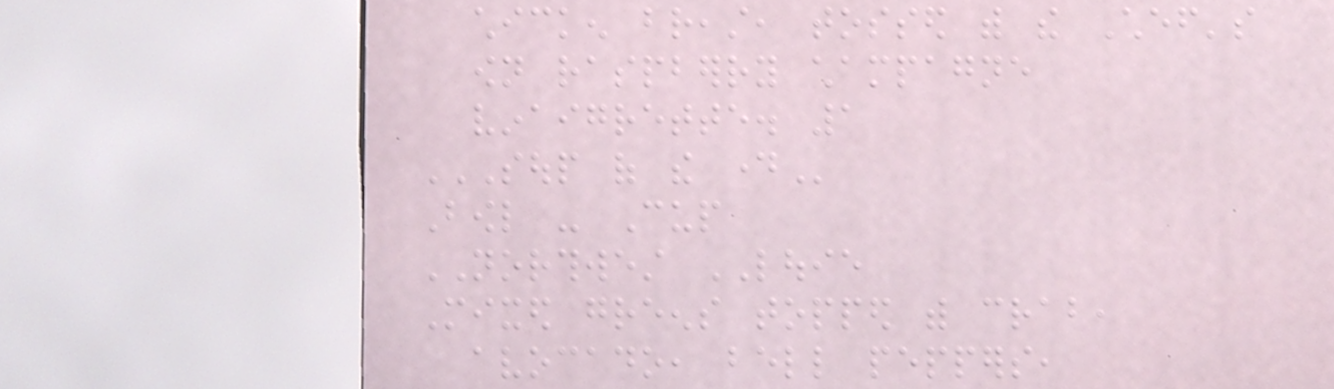chicken breast, tossed with the Chef's
own raspberry champagne
vinaigrette. 1
SOUP OF THE DAY
Bowl - Cup
NORTHWEST LOUIE
Mixed greens topped with crab,
avocado, bell peppers,
